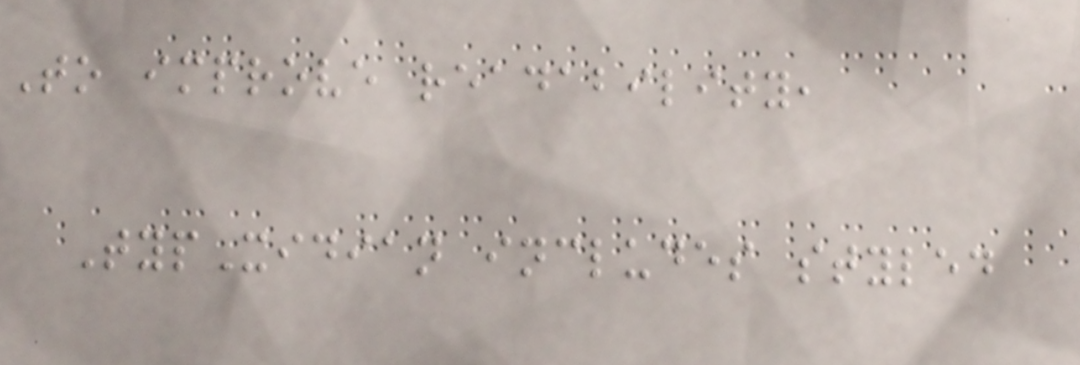To improve readability,
TypXidian includes styled
